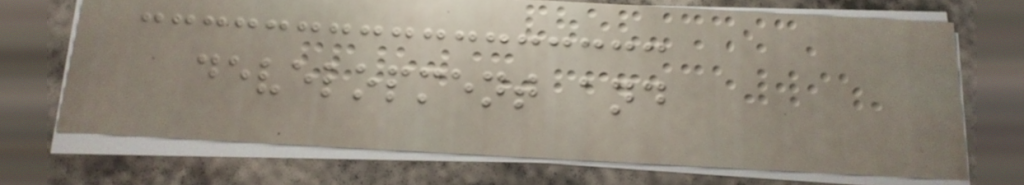development and
